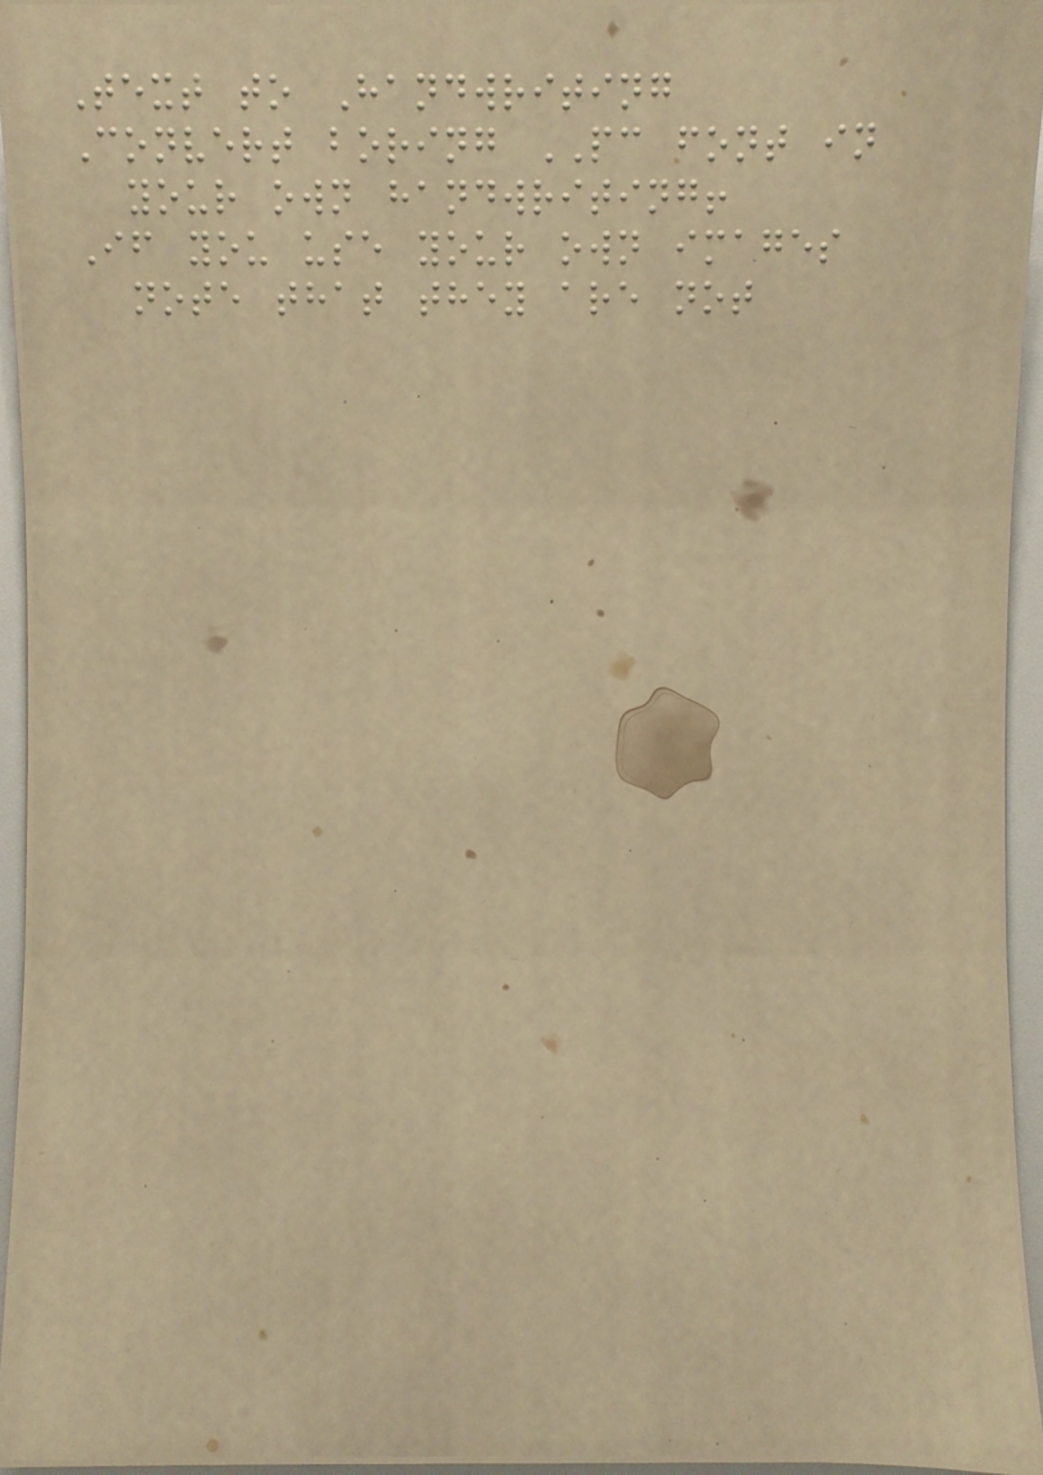Text to Handwriting
Convert boring PC font in
your own handwriting!
If you use your own images
note that they are not
